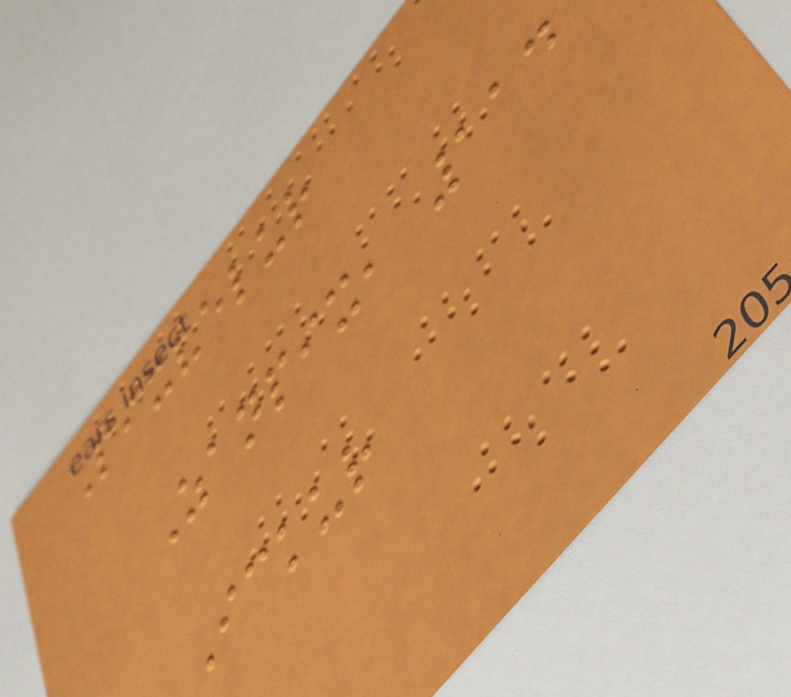Pixvelur
Zanpix, 114
Ickur
